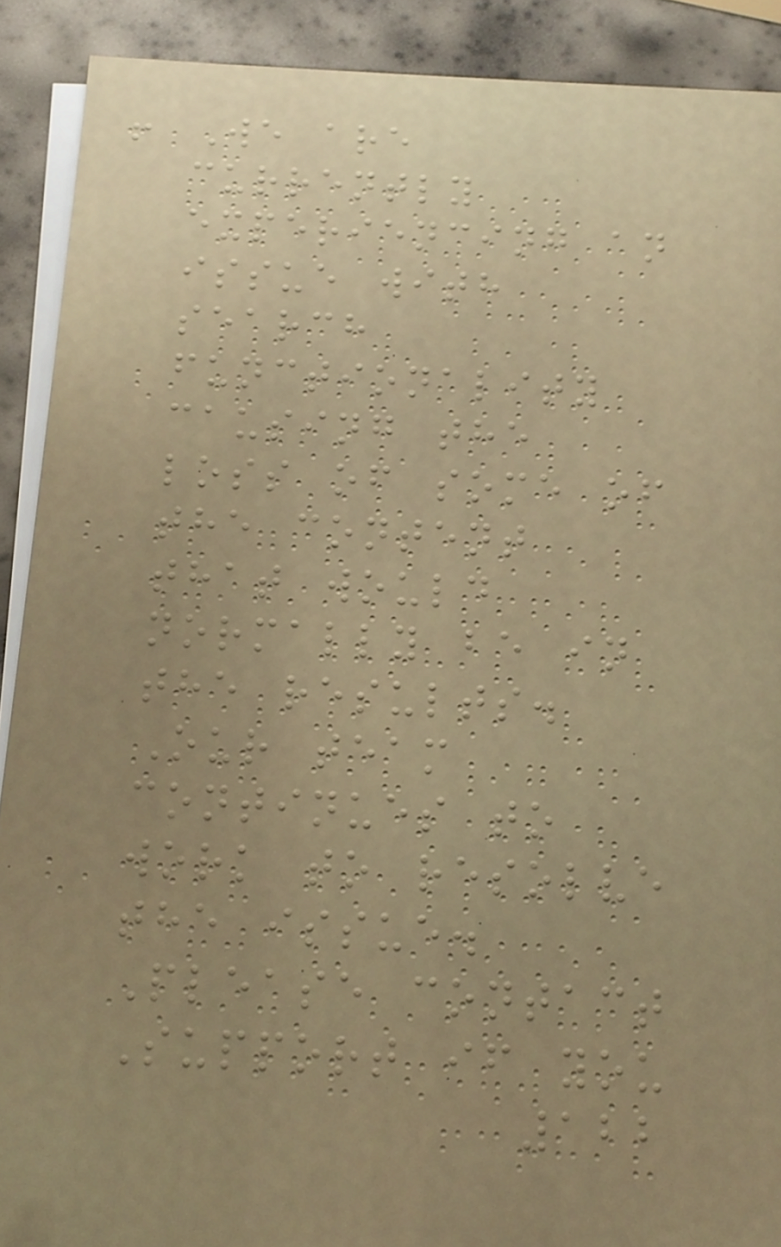! We are
currently
experiencing an
issue with
search
functionality
causing the
loss of some of
the content
that would
normally be in
the results.
Our team
continues to
work to resolve
the issue.
Please contact
Support if you
122
